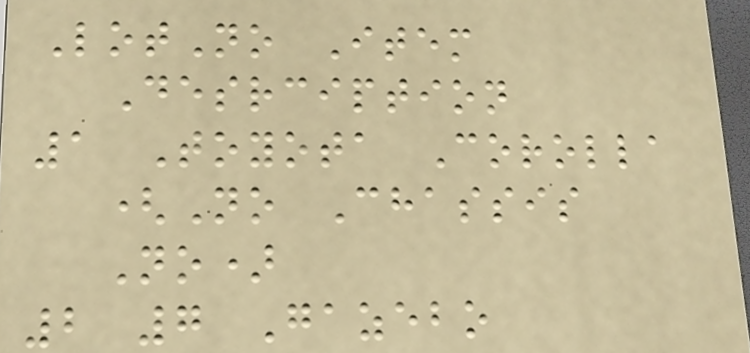LotNo Item
Desrciption
1 Toyota Corolla
(No Chassis
No)
2 7 Gazebo
